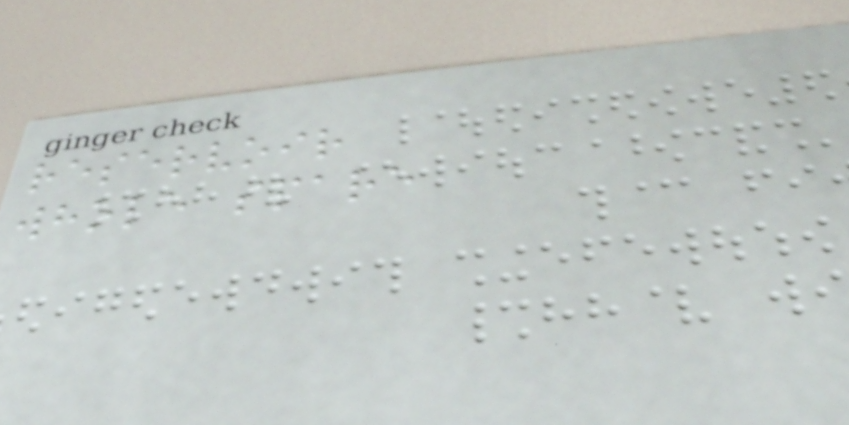reservoir
whole spare
